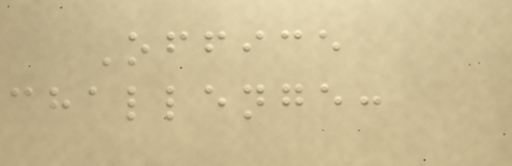Office
challenge:
